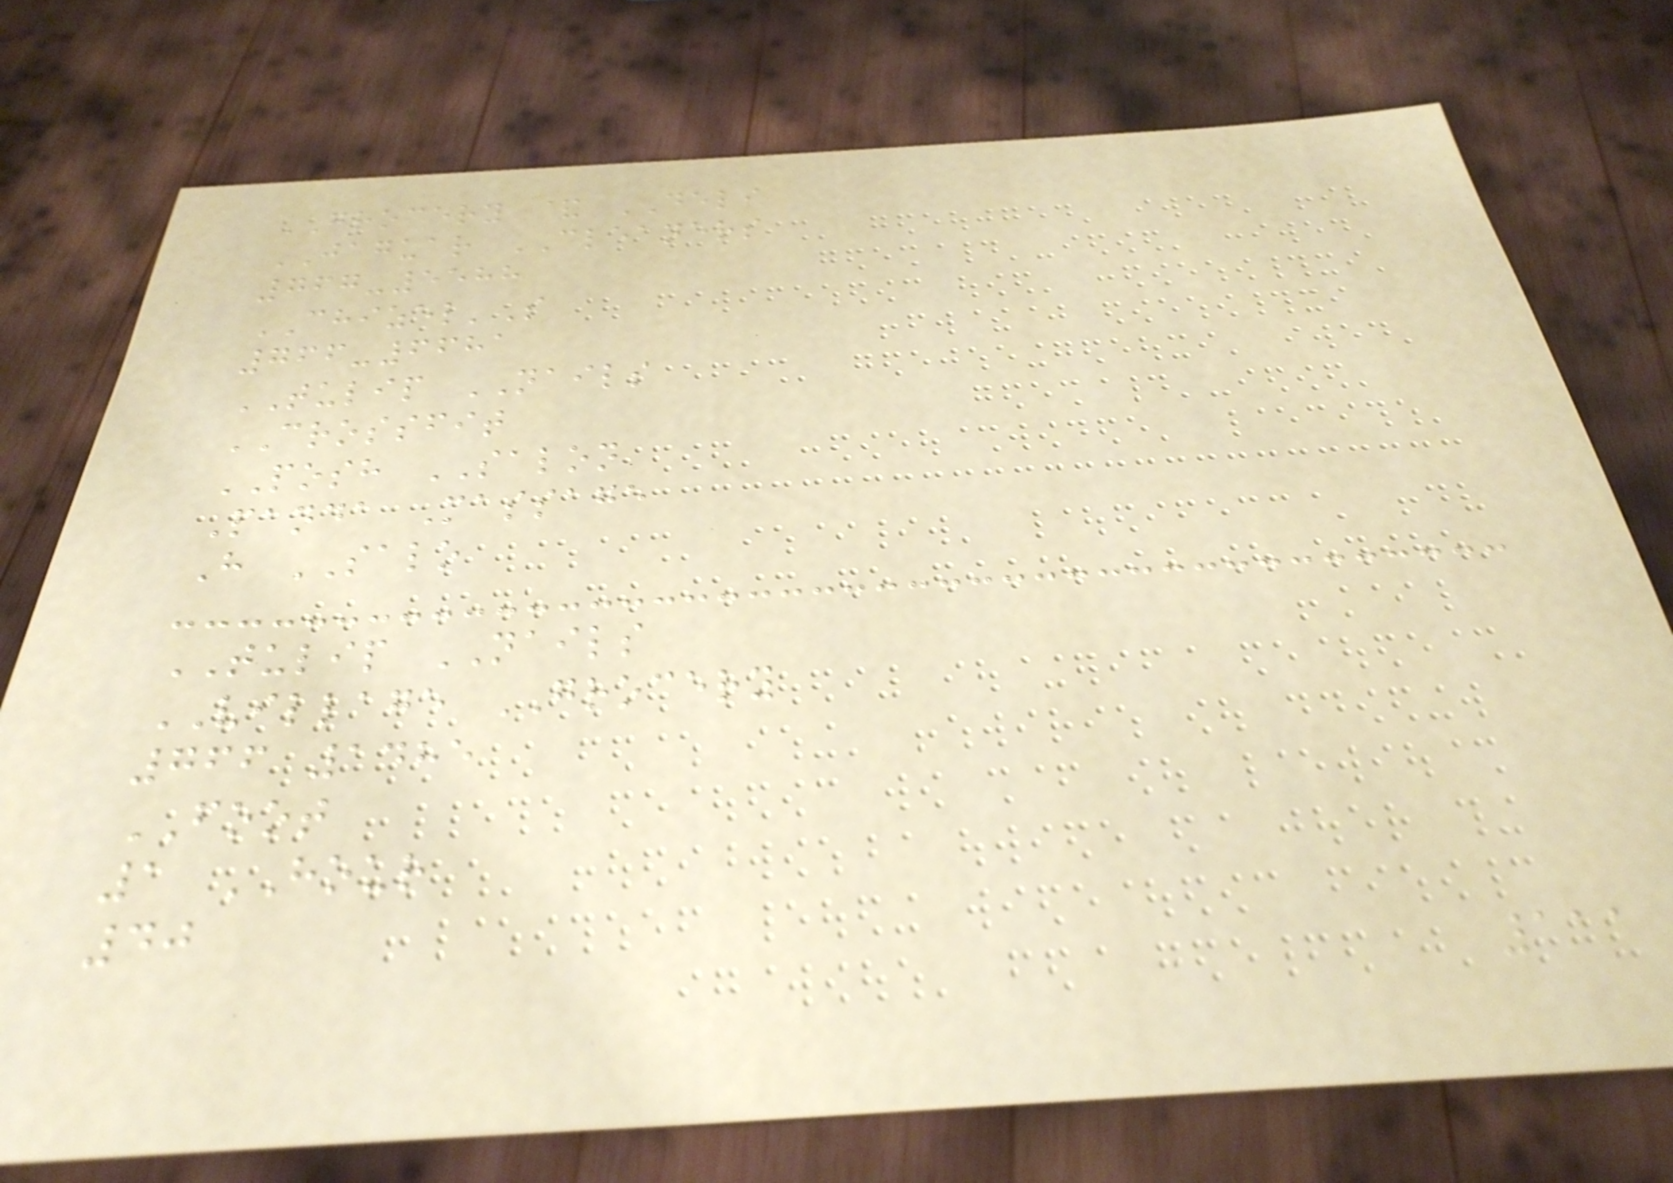GROCERY & DELI
JAGUAR CLEANERS
767-5588
CHIZEL'S
766-6681
TULIP NAILS
CROSSFIT
POSH SALON
Panda Massage
H SALO
TULIP NAILS
VILLAGE GROCERY
766 1485
FOOT
1 HOUR
40
111
